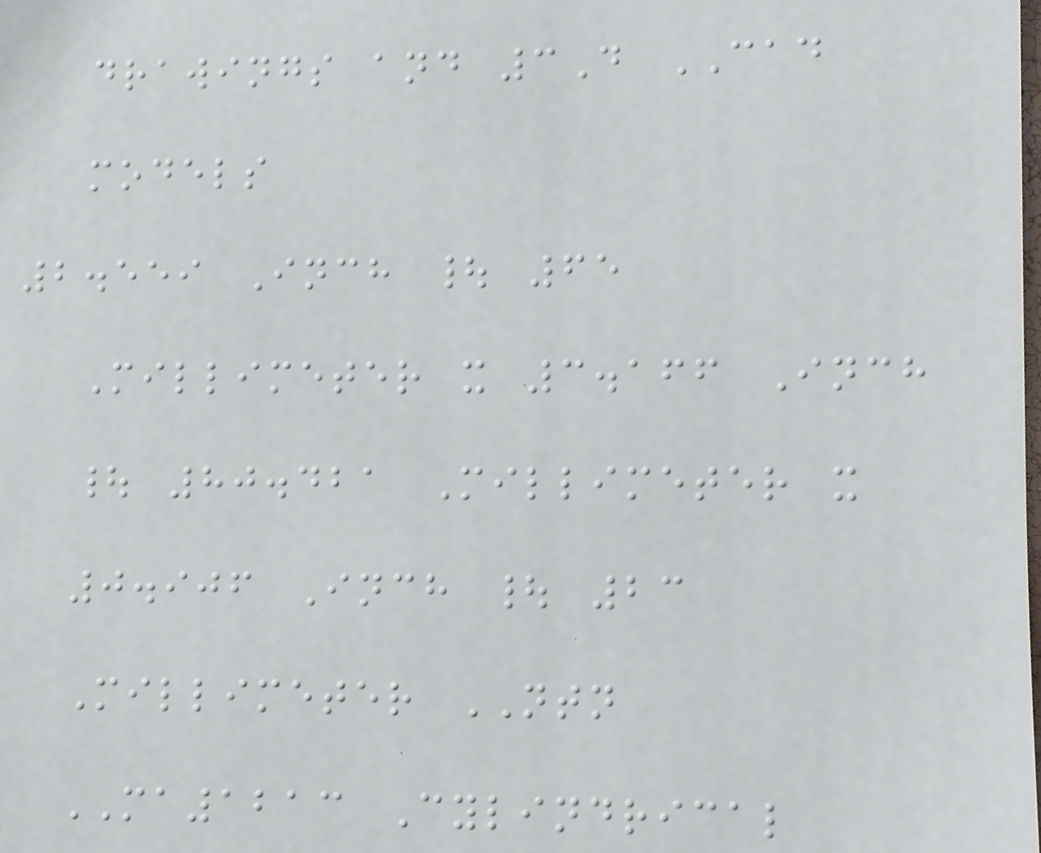drawings and 3D CAD
models
2.559 Inch | 65
Millimeter x 3.166 Inch
| 80.421 Millimeter x
0.906 Inch | 23
Millimeter NTN
MA1213 Cylindrical
